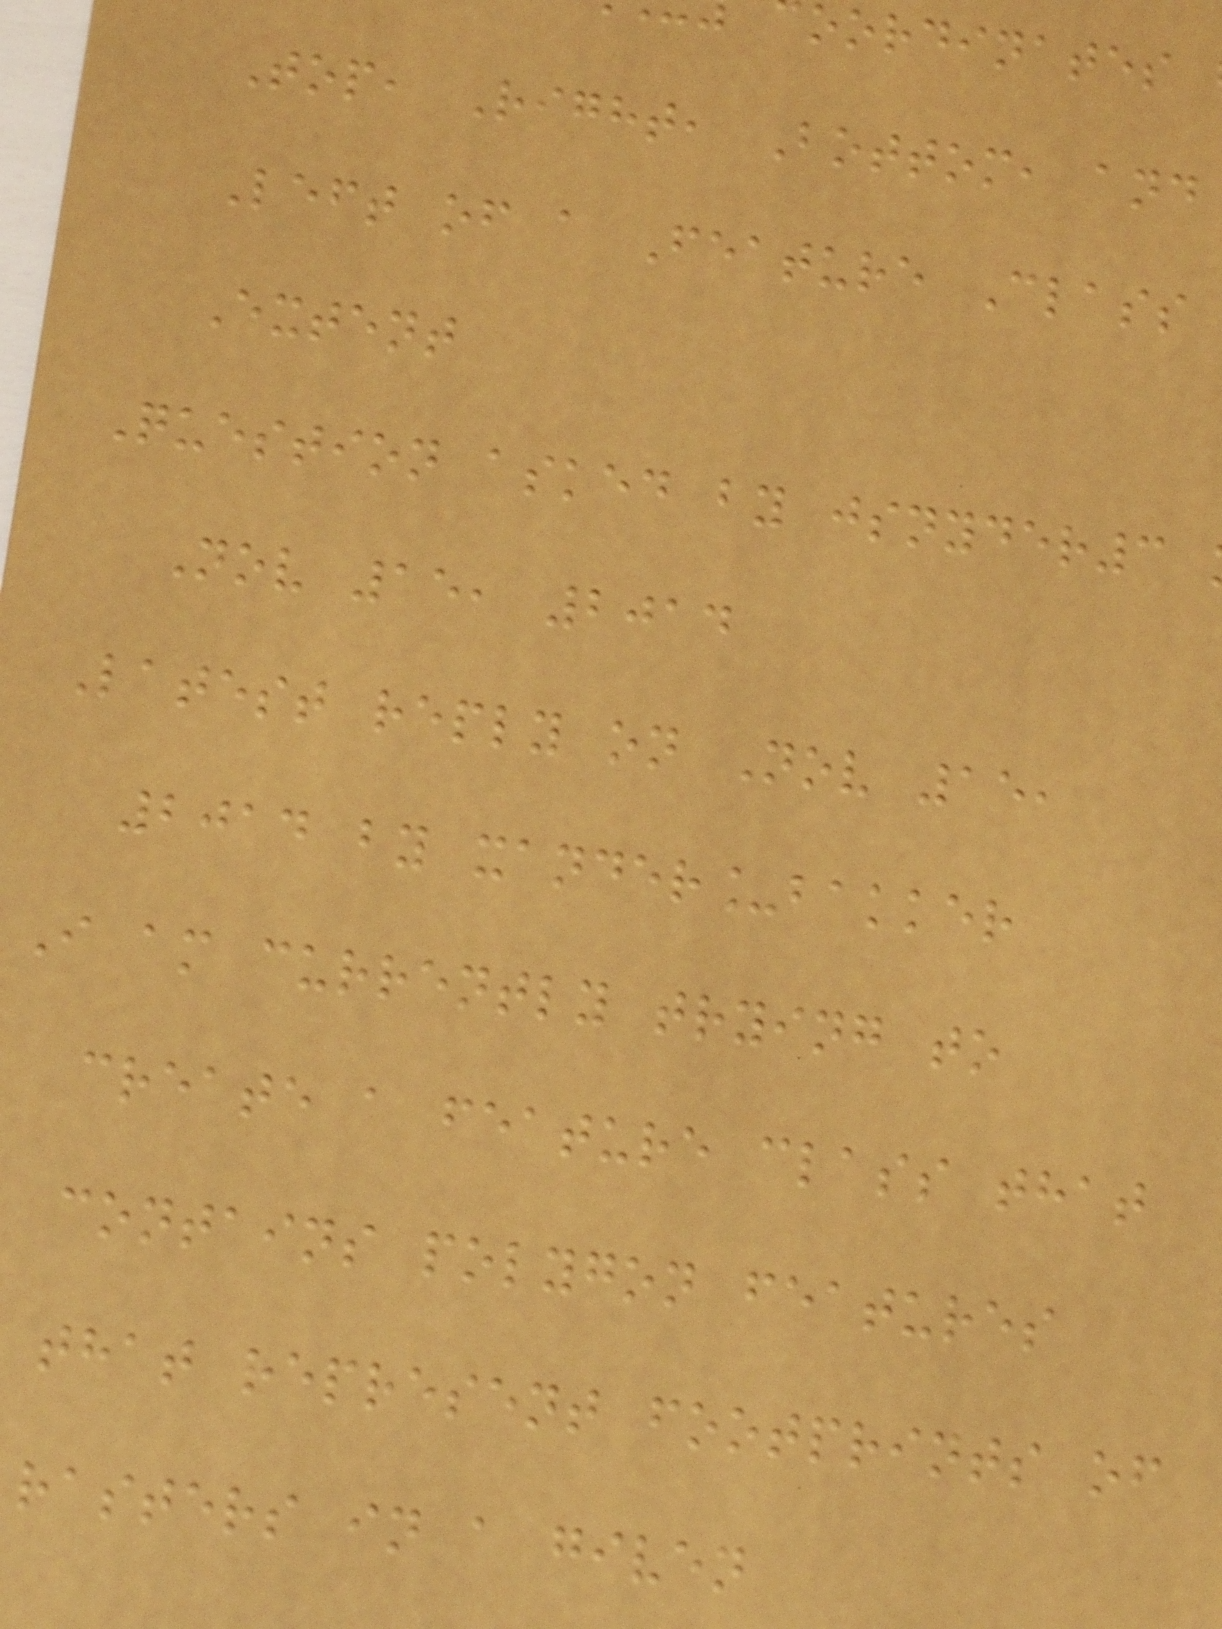oordinates
Top, Right, Bottom, and
Left of a Feature Class
Extent
Question asked by jsnyder3
Nov 15, 2014
Latest reply on Nov 15,
2014 by xander_bakker
I am currently trying to
create a feature class that
contains polygon features
that represent footprints of
rasters in a given
